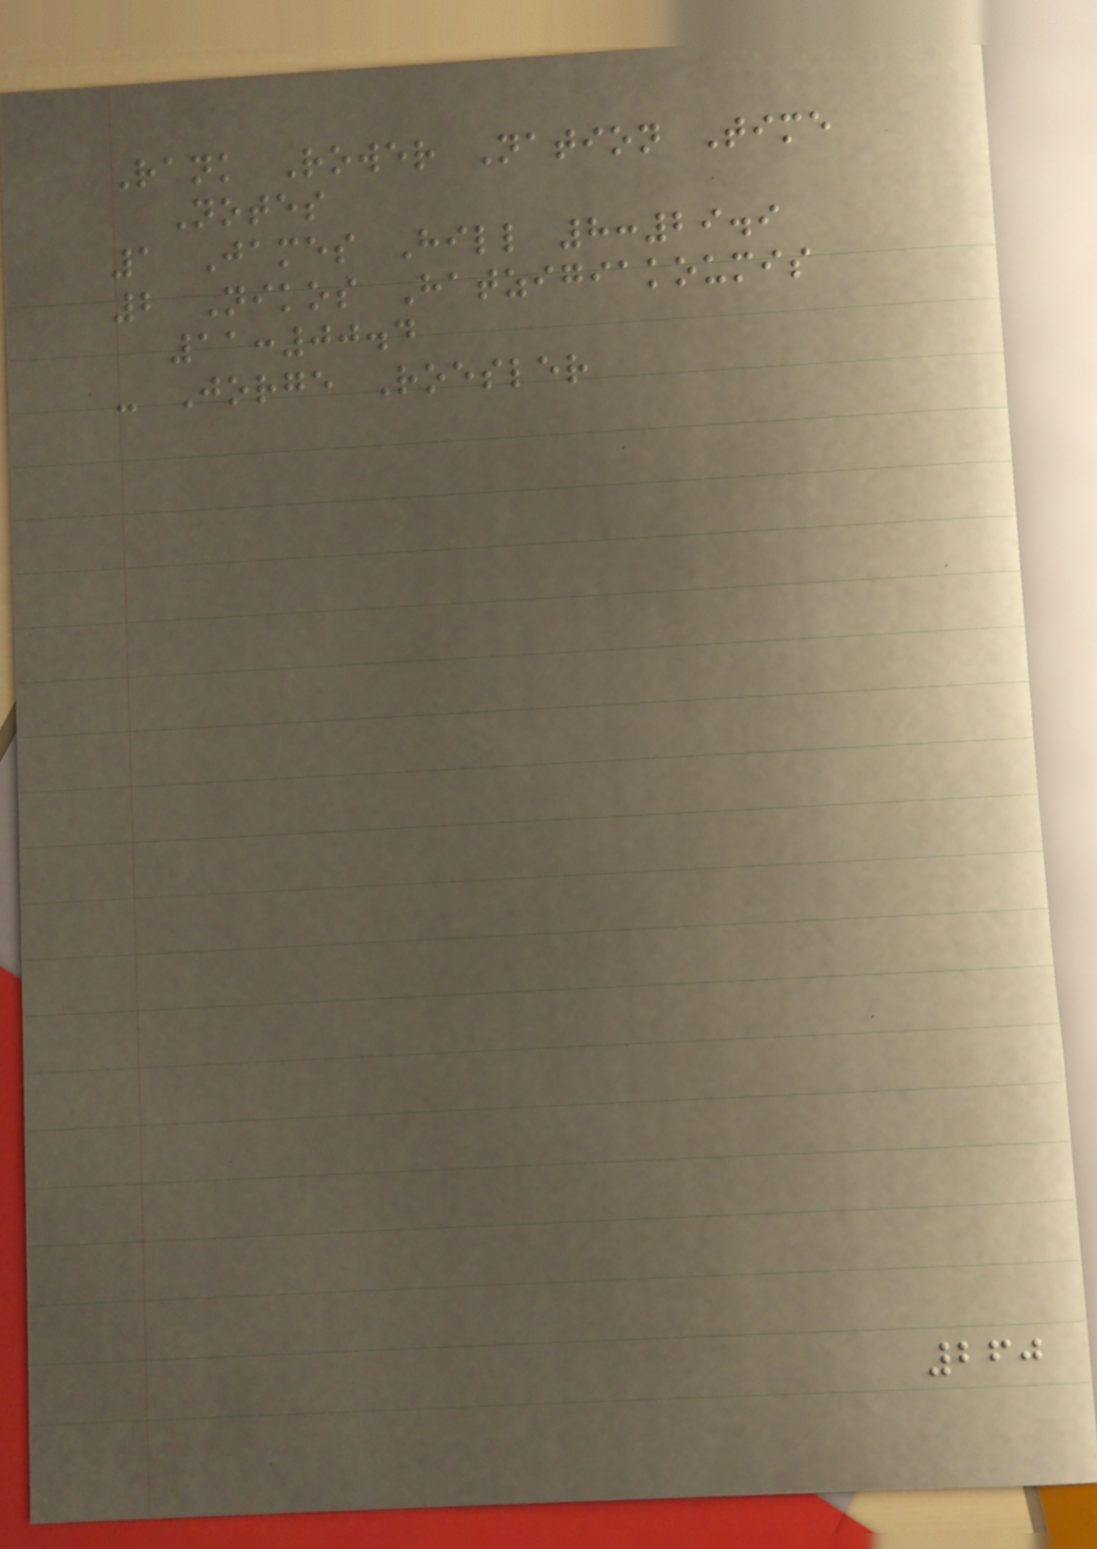Rank Rower Nation Time
Notes
1 James Hill 8:29.9
2 Nikos Hatzigiakoumis
11:00.4
- Jorge Roesler
260
